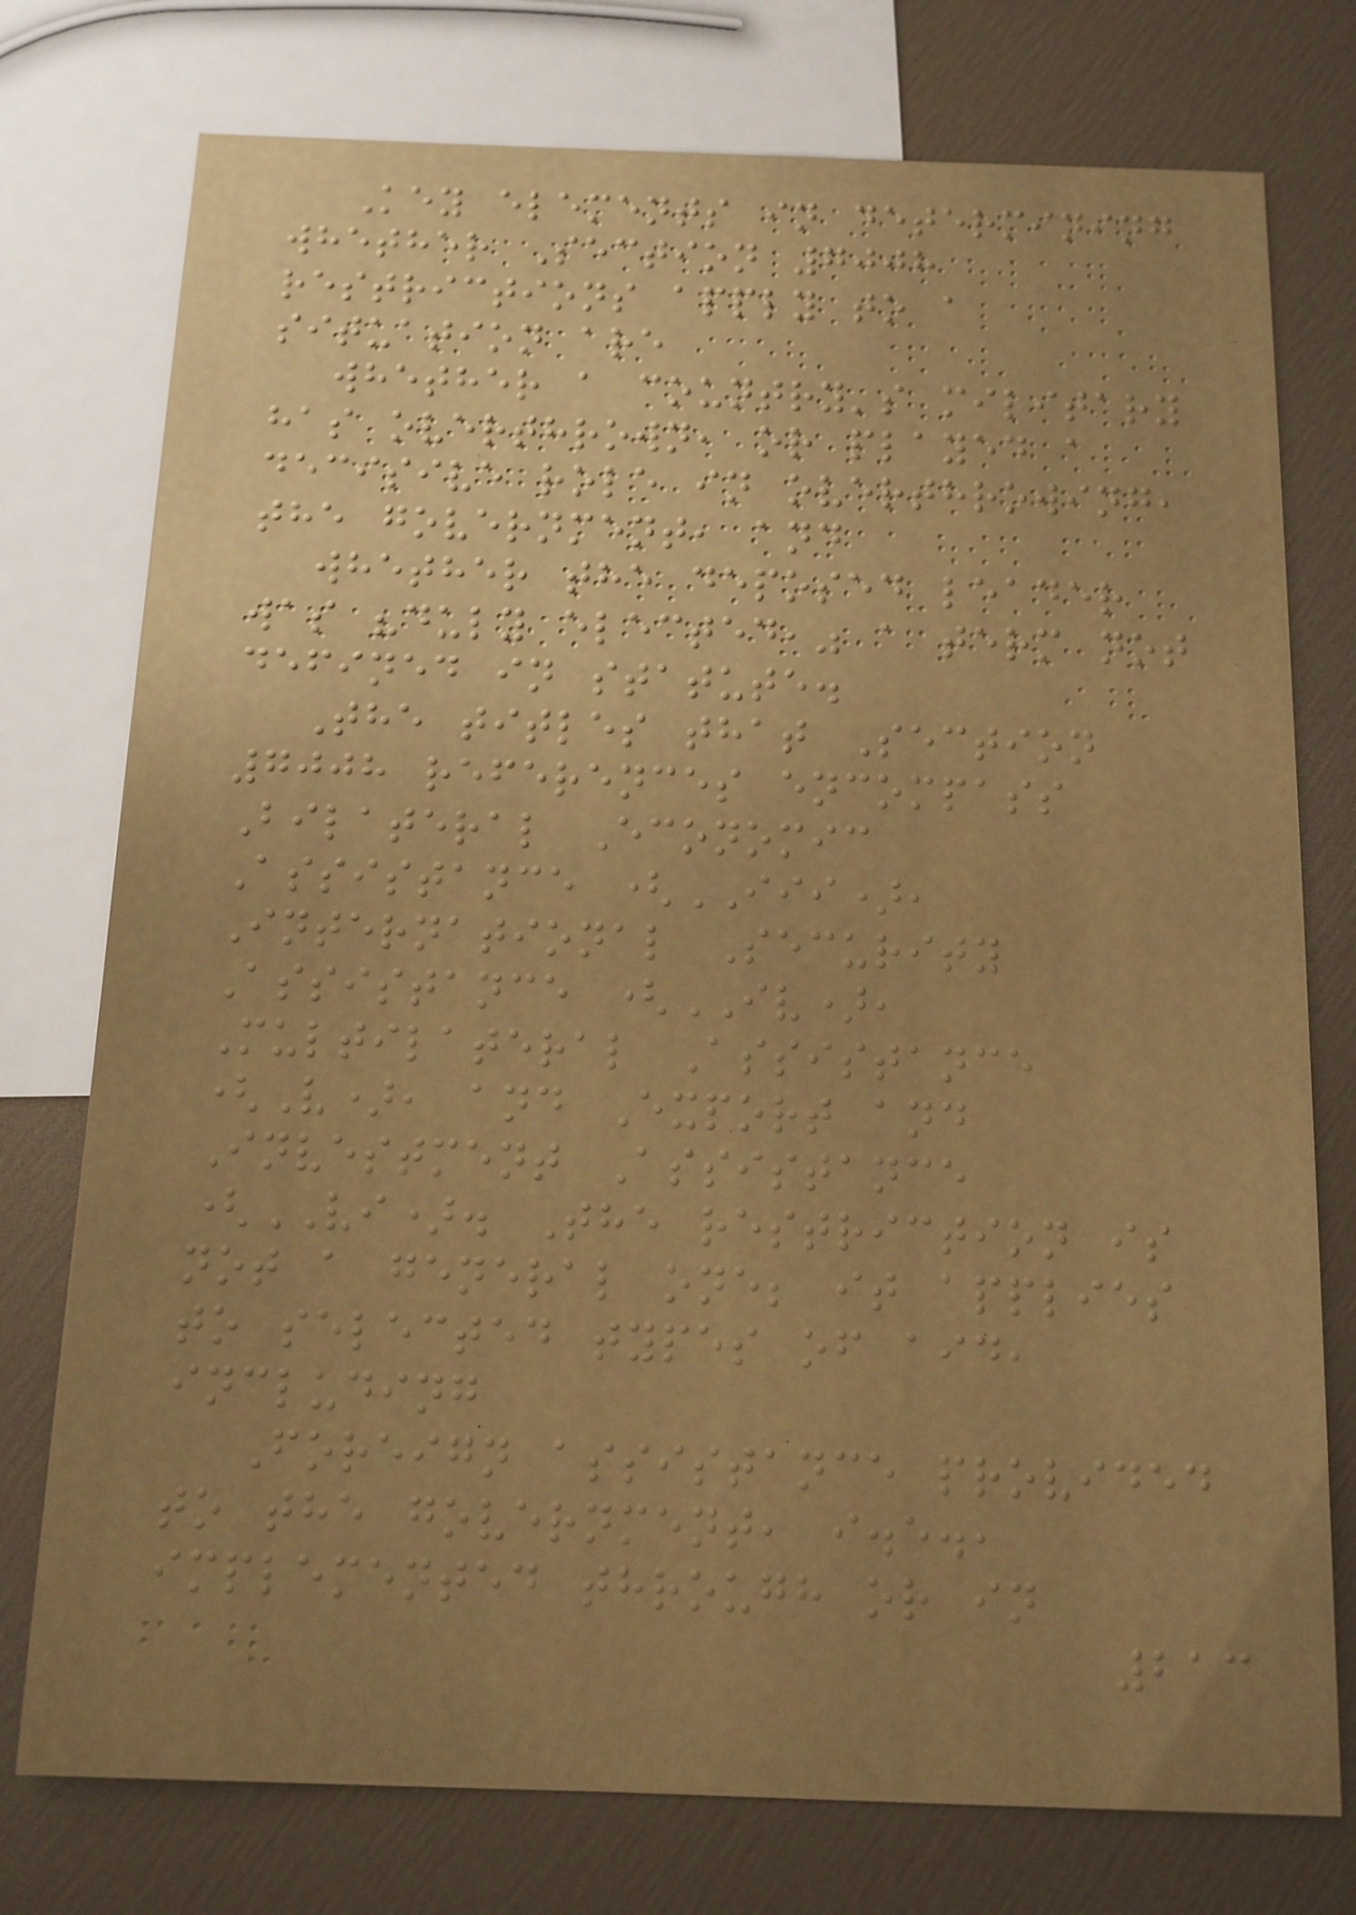Key elements in determining
whether Section 7008
restrictions apply to a
situation are
whether a country's military
has overthrown, or played a
decisive role in overthrowing,
the government, and
whether the deposed leader
was "duly elected," a term not
defined in statute.
The titles that Section
7008 references encompass
Bilateral Economic
Assistance (III),
International Security
Assistance (IV),
Multilateral Assistance
(V), and Export and
Investment Assistance
(VI). The restriction is
not a general one; it applies
to selected types of aid,
including
Foreign assistance provided
to the government, i.e.,
implemented through or in
213
